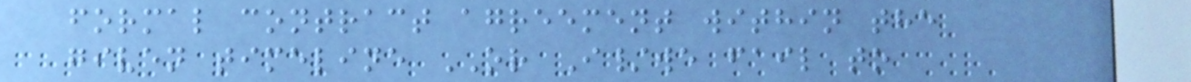formal contract agreement within the
given timeline OR I/we fail to
